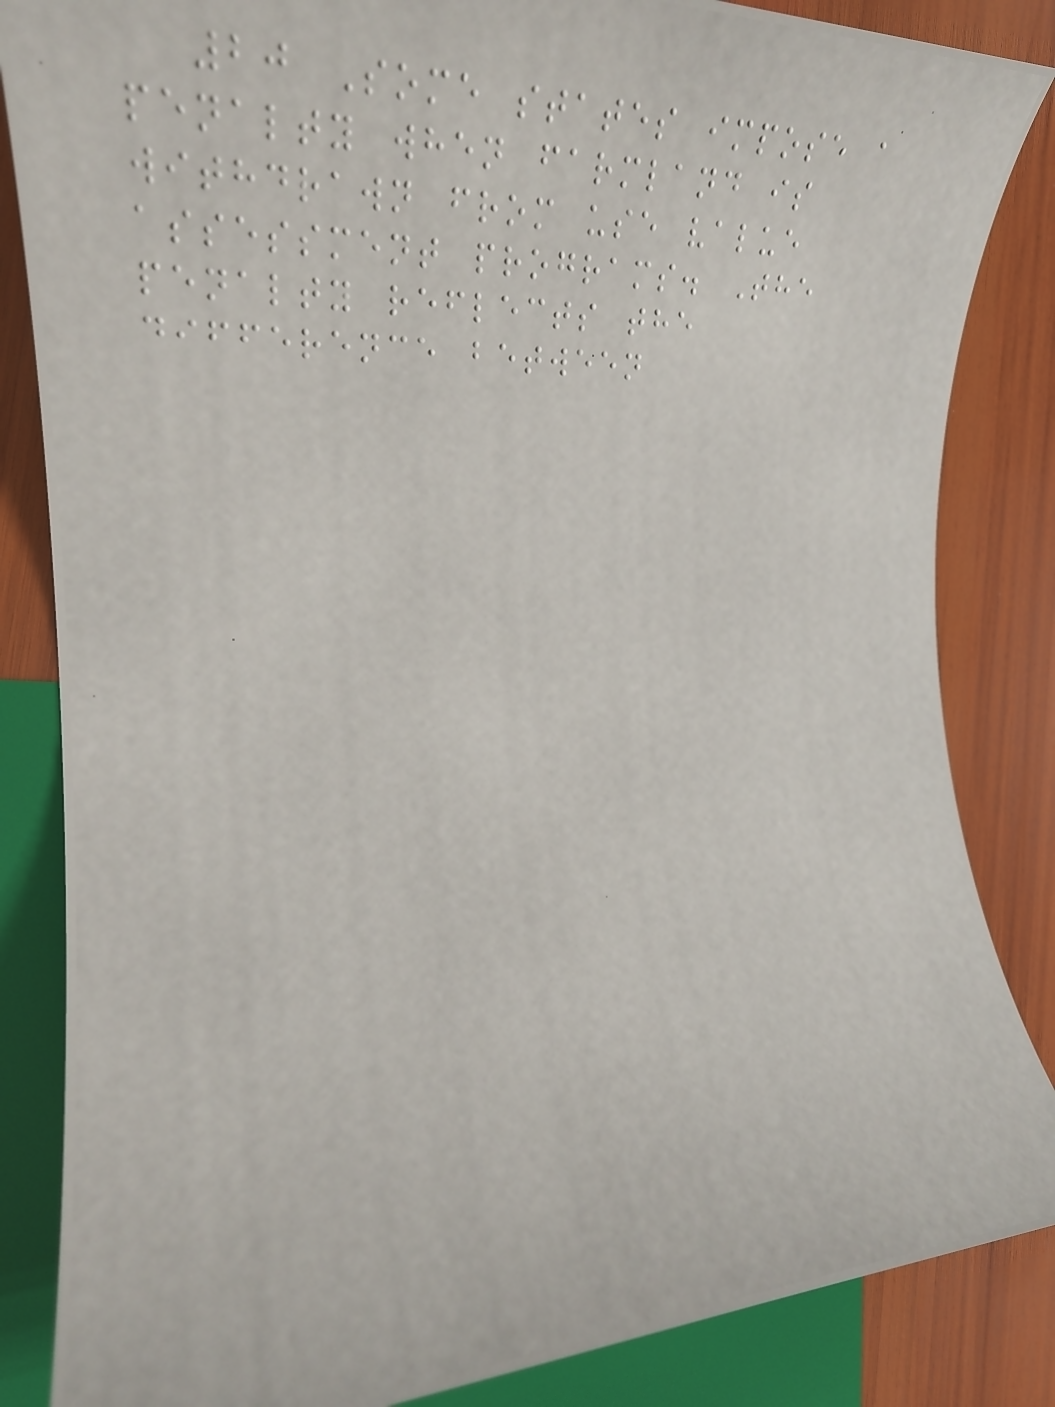20 Some states impose a
penalty when farmland is
withdrawn from use value
assessment programs. The
penalty reflects the
difference between
